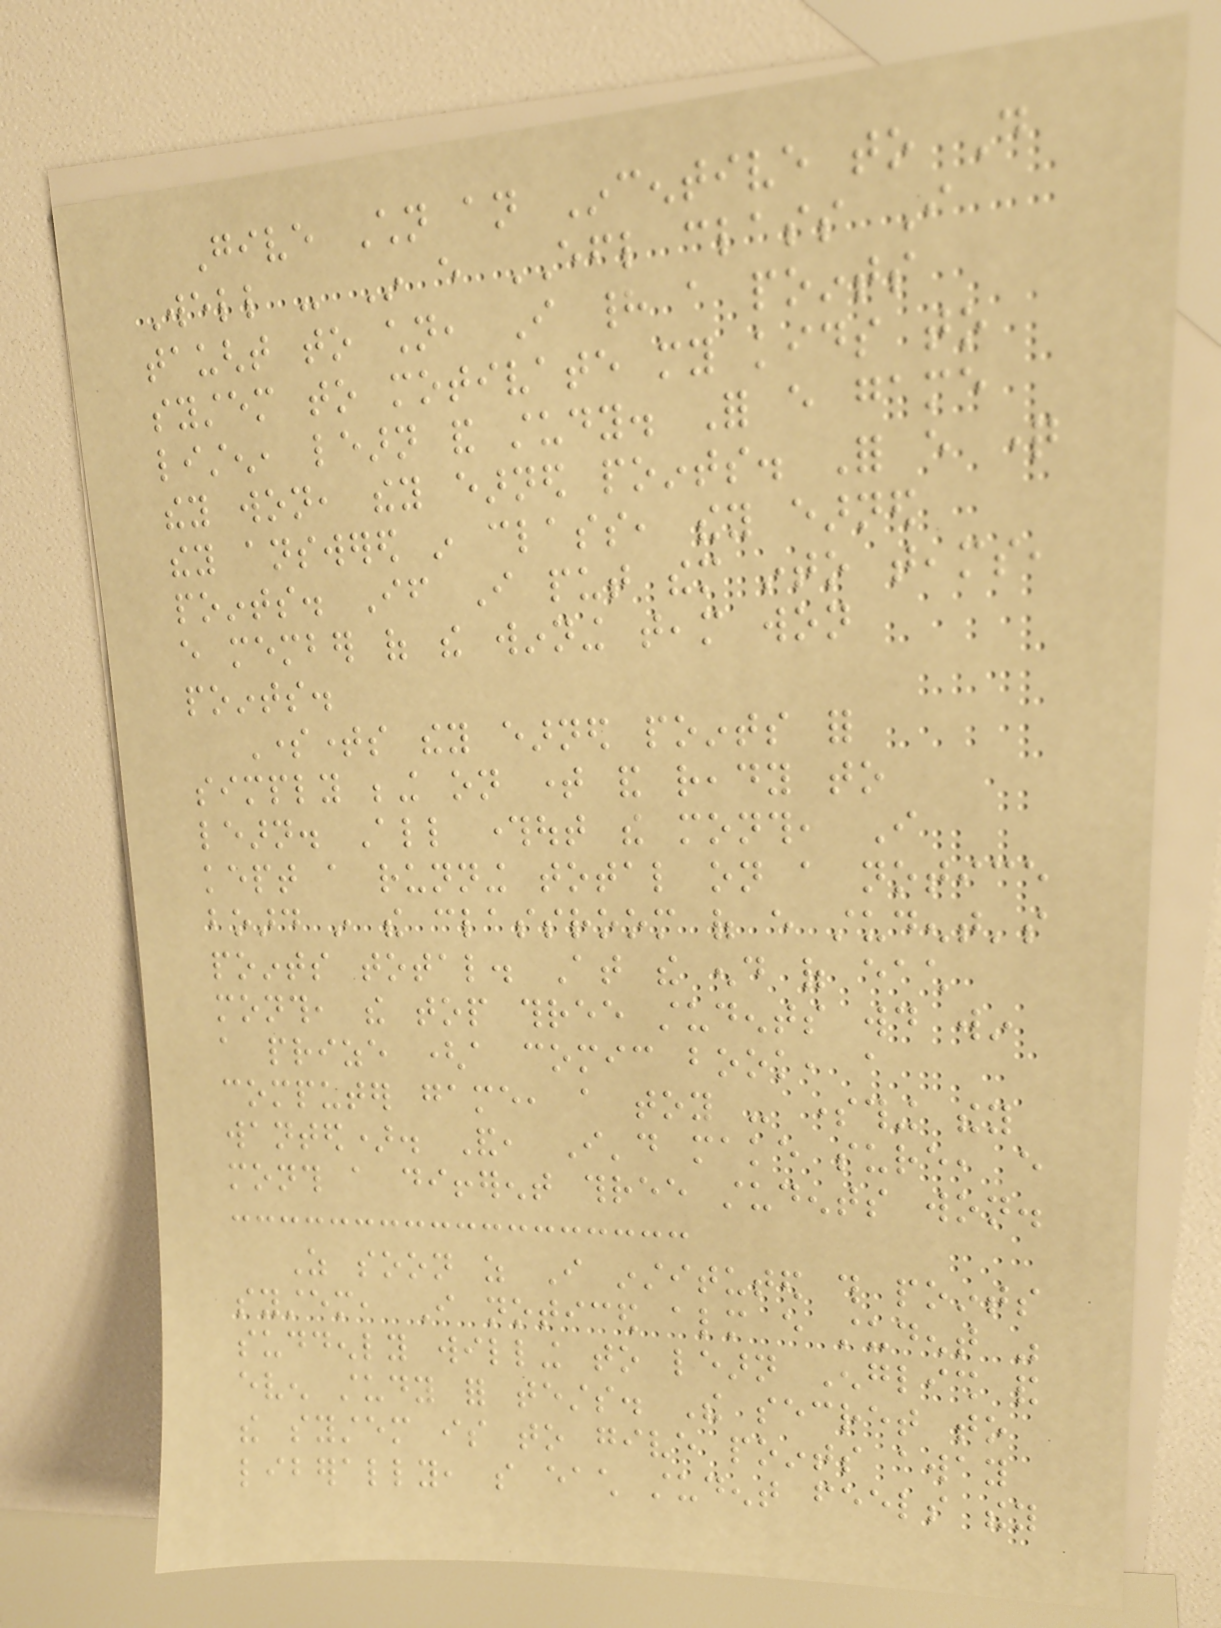Give Children an Incentive to Do
Well - In every EFL class I
taught to children, I had a points
system to motivate my kids to
listen, learn and study. For every game
they won, they earned points. For every question
they answered in class, they earned
points. If I put them into teams,
every member of the winning team won
points.
Sometimes they earned points for
simply being on time and ready to
learn. All throughout the month, I
kept a running total on a notice
board in the classroom of every student's
points total. At the end of each
month, the top three students would win
a prize (a comic book, a
computer game, a toy - something they
wanted). And, I'd make sure, every
month a different three students won.
As soon as I instituted this points
system, I noticed almost every student was
suddenly willing to learn English and
even study for tests. The secret to
the system is to give points away
liberally, so each student feels they
